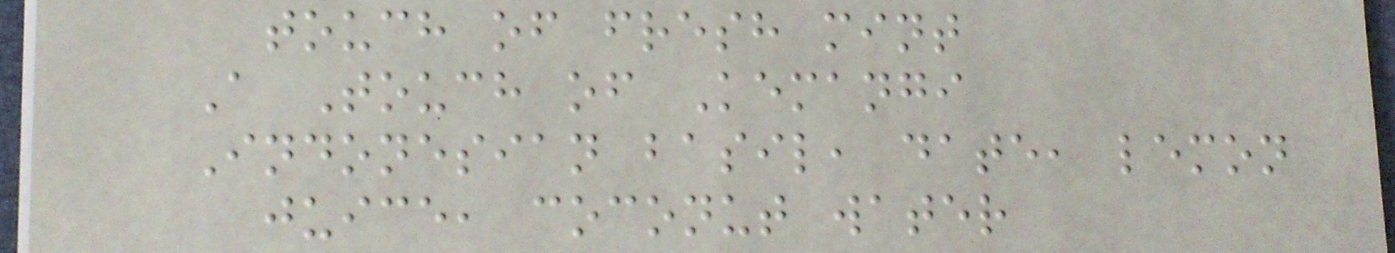touch of fresh mint
A Touch of Kemangi
Indonesian basil, date, lemon
juice, coconut water
